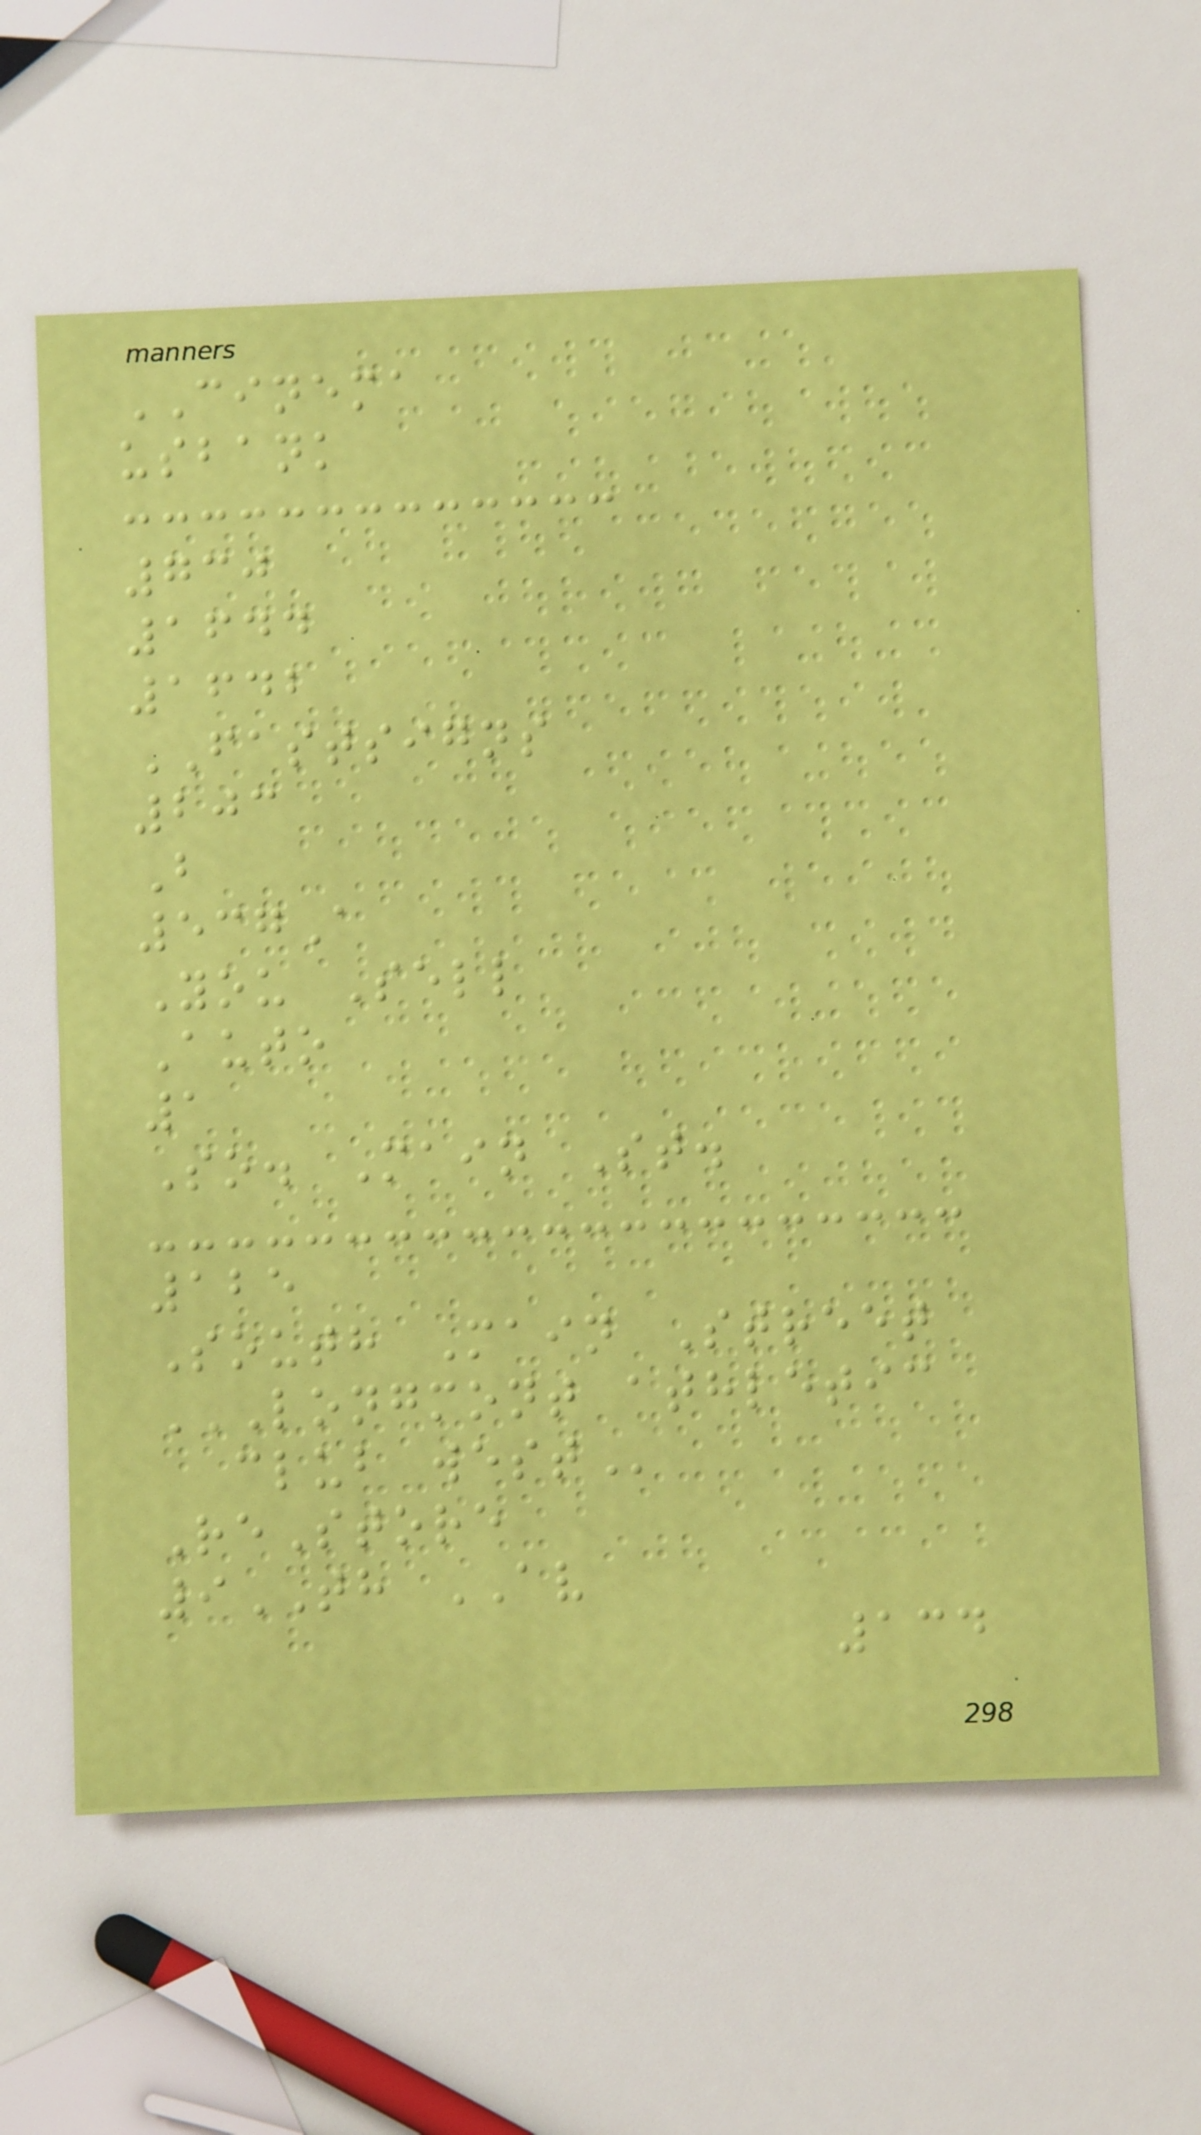CINEMA
usbank
730
1644
1642
FASTSIGNS
203
B
537A
You Sell
Auto
1
So. Main St.
125
South Main Street
LONGMONT ATHLETIC
CLUB WEST
ReStore
9TH AV
134
